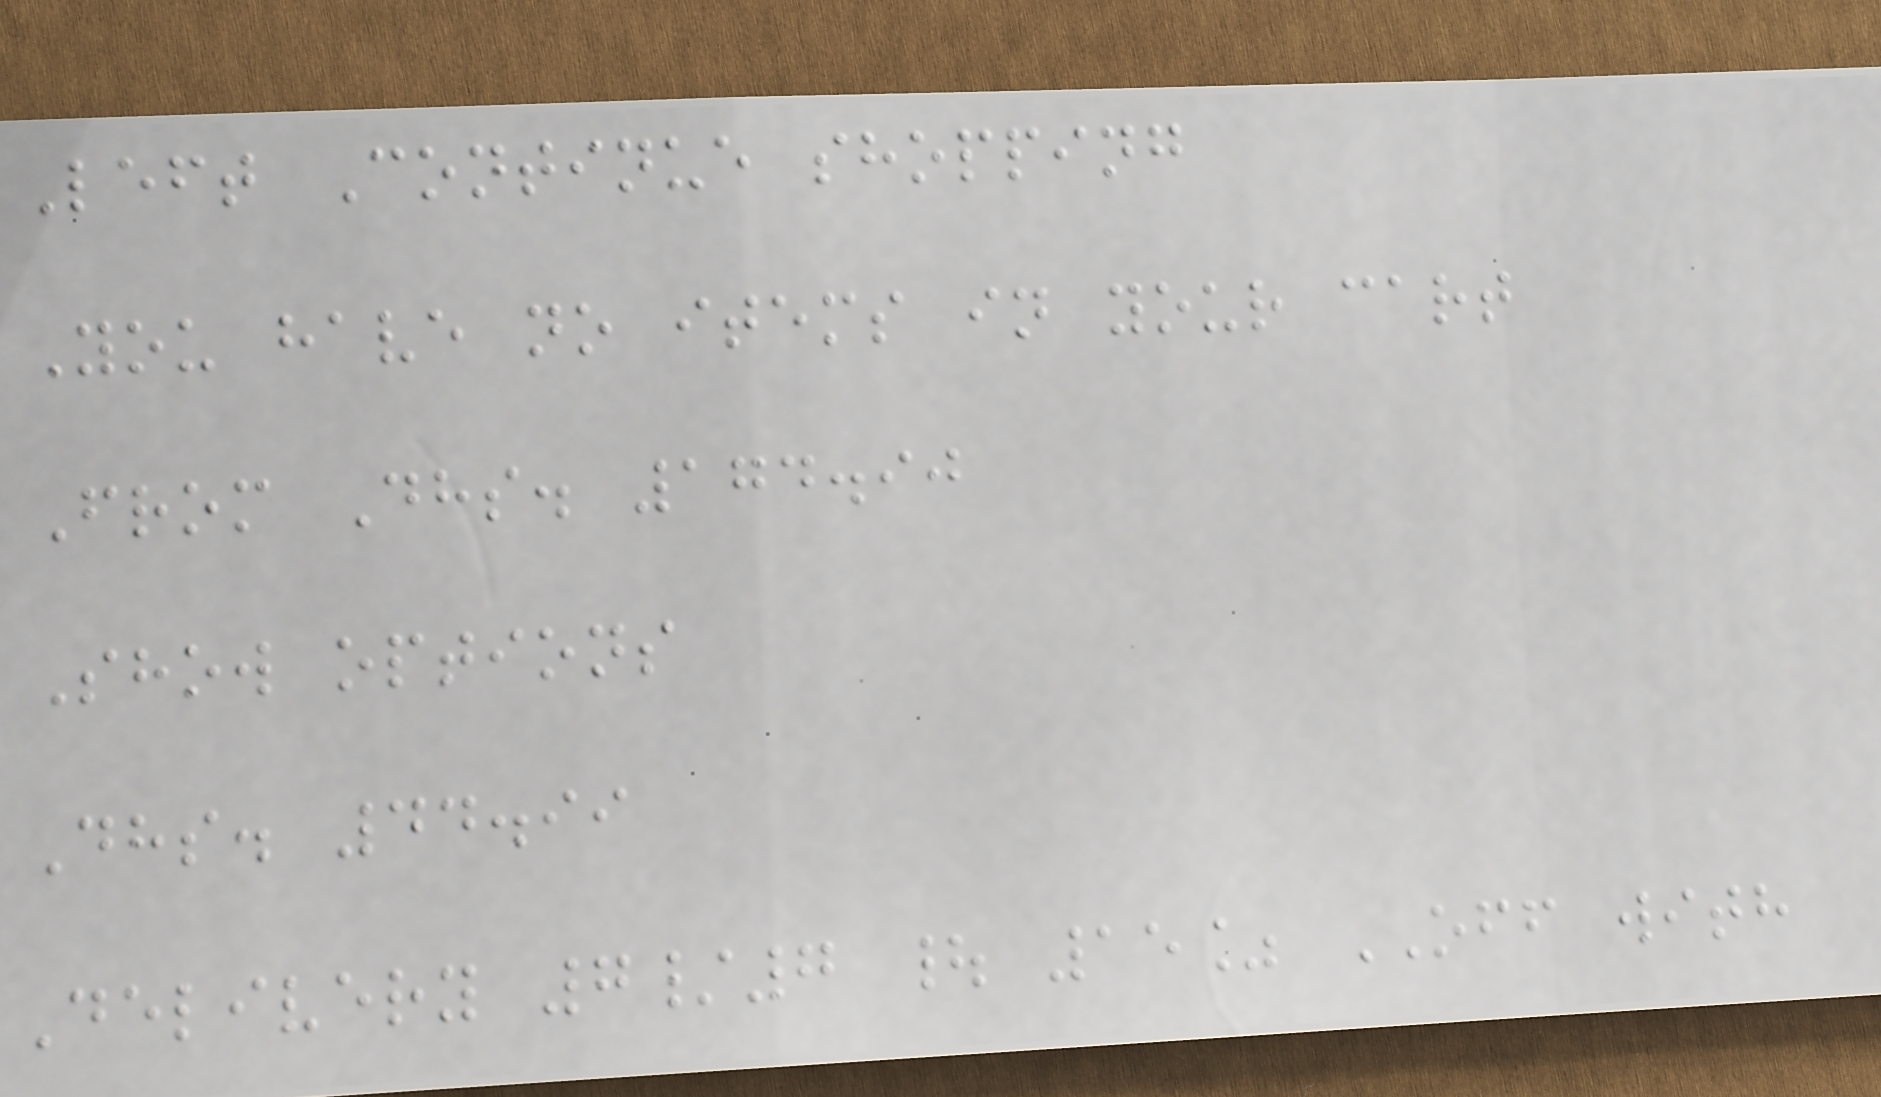Left Continue shopping
You have no items in your cart
From Dhs. 174.90
Show options
Dhs. 44.99
Delivery 7/7 | 15% OFF with
